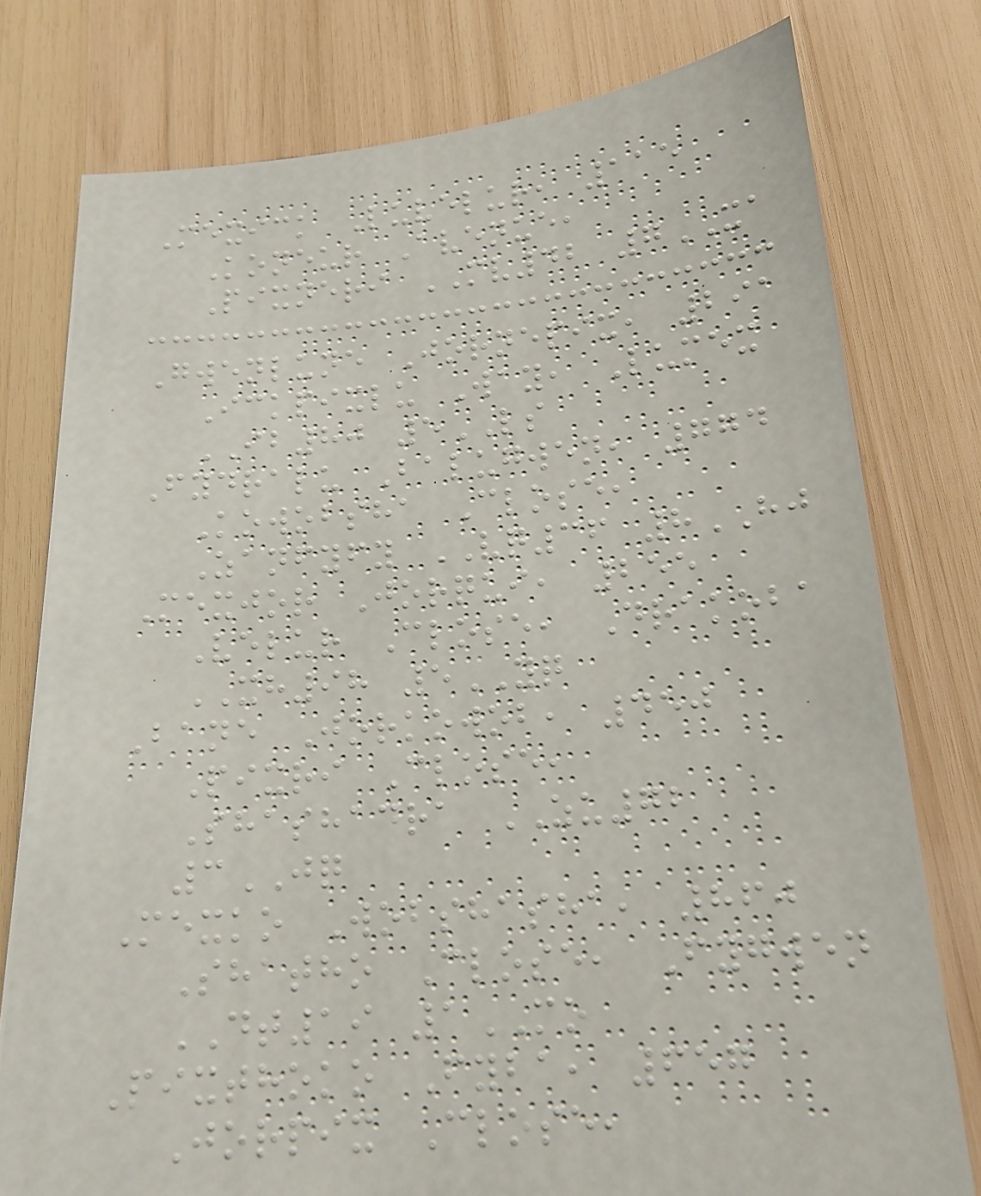Mexick Luvelur, 115
Koneur Avenue,
Pixneri MV42 7XA
Gwenlune Jornepix, 291
Ickpixlu Way, Lumex
IB80 5LS
Fydralu Balugwen, 774
Kowobsha Close,
Zanfyfy VQ36 8HJ
Mexjor Jorqui, 255
Velur Close, Drakoba
XH98 5YQ
Bane Jorkowob, 450
Pixri Close,
Shashadra ZU72
3JQ
Mexko Wobshasha, 860
Shatho Close, Fygwen
DT19 1MO
Pixthoko Fyba, 657
Jorpix Close,
